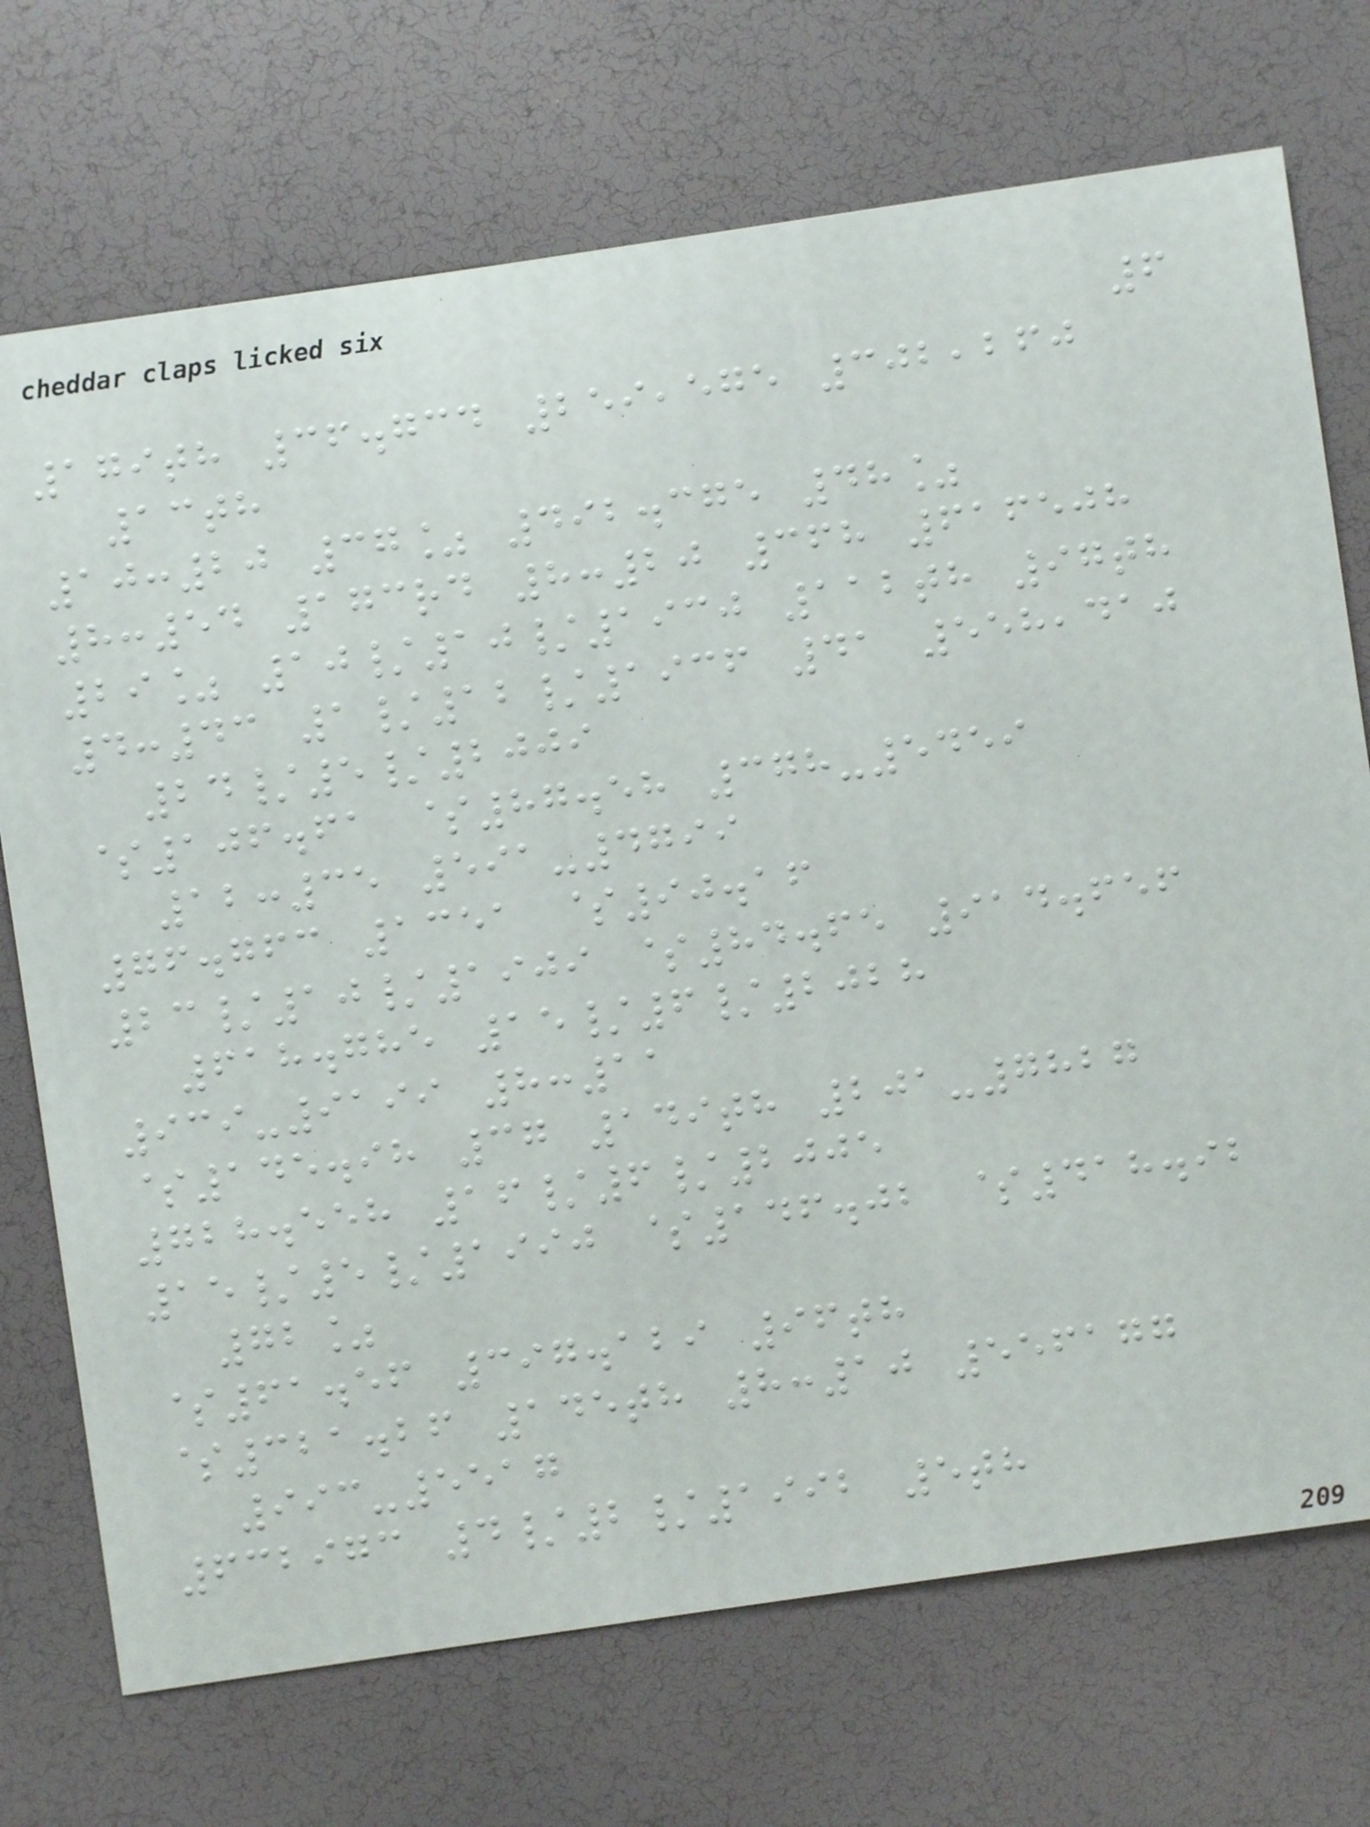6
179th 36.734 259,575 302,260
13th
10:20 37% 492.375 48%
8:54 173rd 8:20 368 616508
29% 10/10/1930 112th 97th
4:43 1/12/1936 41 558,410
24/5/2009
$106.61 $87.58 378-5459
12:35 591-4799
76.763 1351 $90.16
23/10/1909 $84.65 914.656
618.785 15/6/2028
939-9199 8:11
$145.98 37 149th 201-7827
728.558 16/6/2005
15/5/1990 $146.02 $418.92
72%
$61.56 397.129 96th
$321.26 145th 8:10 556177
993-5517
632973 4/2/1992 5th
